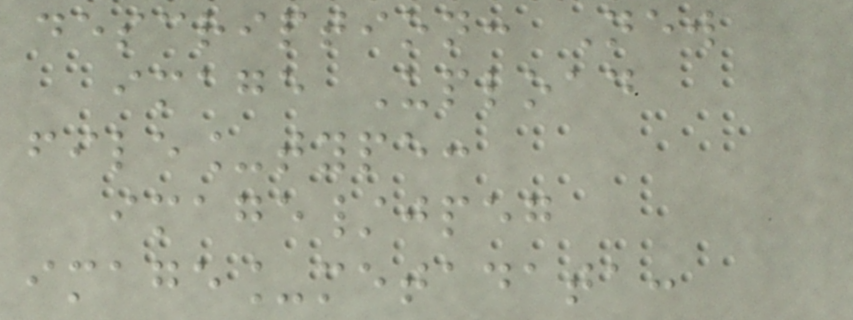description: New
image Upload
file_type:
image/jpeg
image_metadata:
